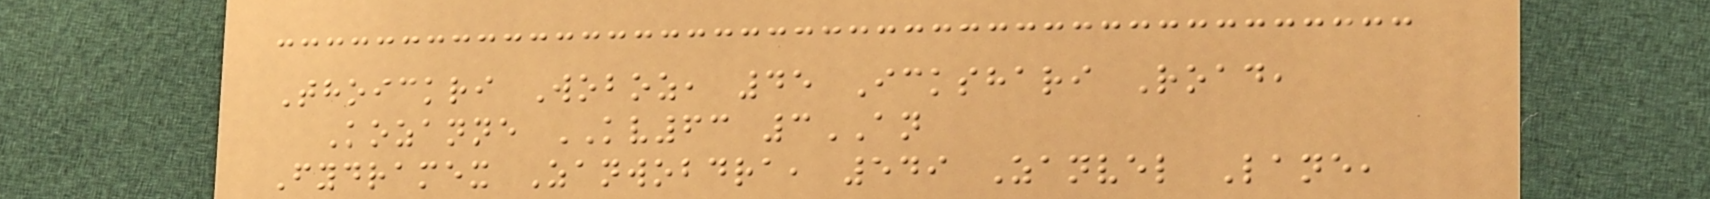Thoickri Woboz, 45 Ickshari Road,
Kozanne KV63 3AN
Fydramex Zanwobdra, 549 Zanvel Lane,
